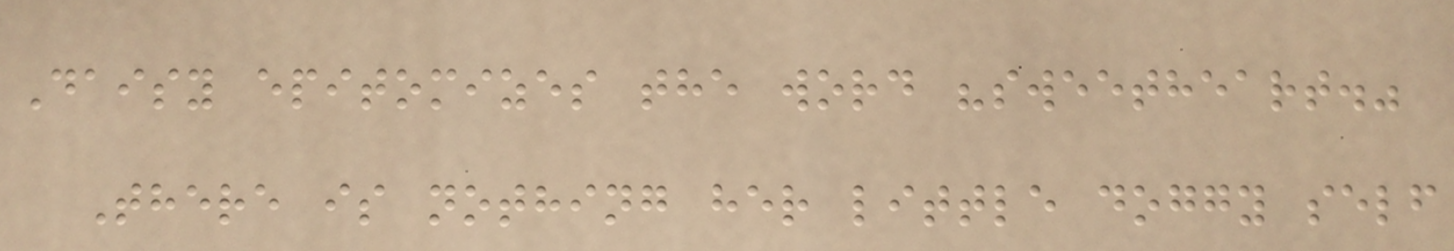Daisy epitomizes the word "sweetheart."
There is nothing her little doggy self
